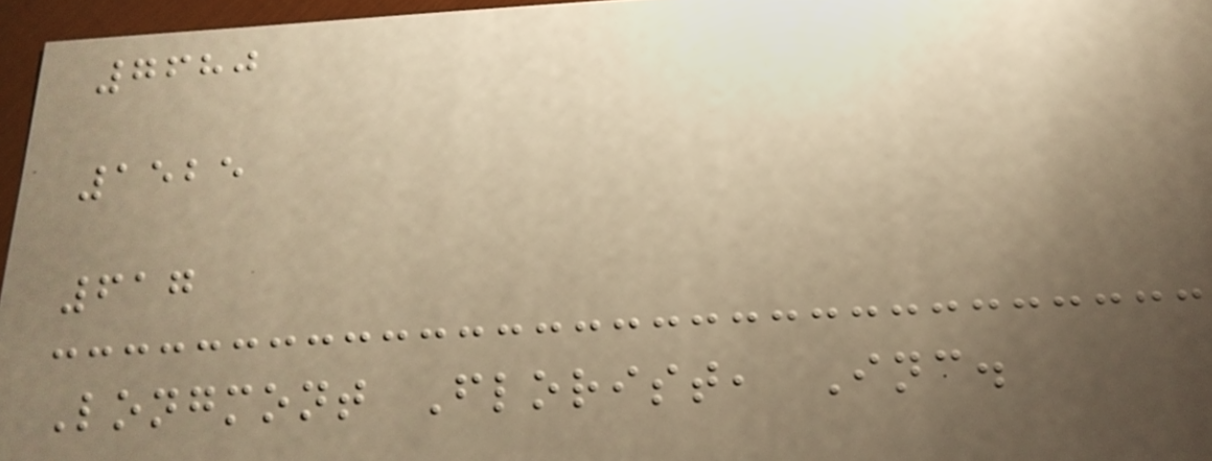7680
1525
617
Longmont Florist, Inc.
